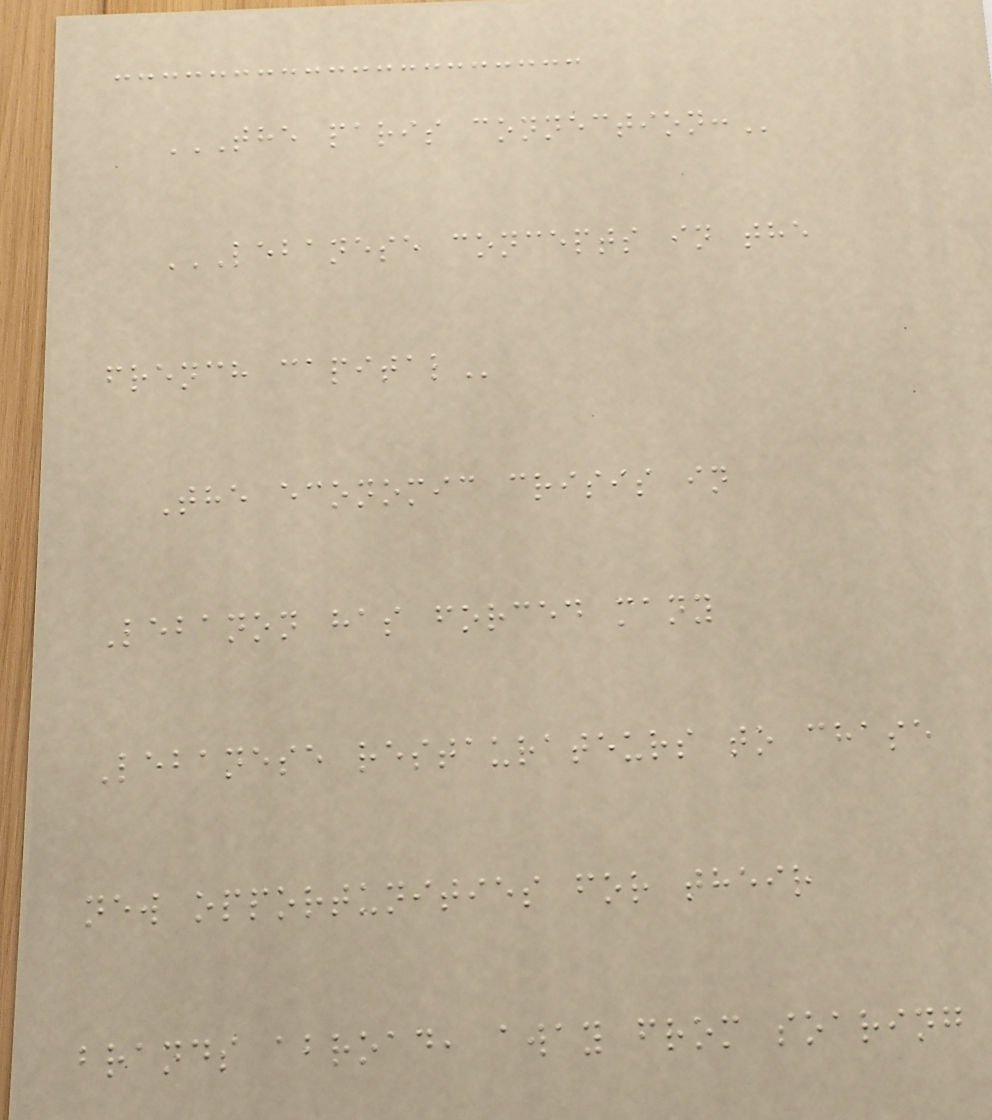THE PARIS CONNECTION:
LEBANESE CONCEPTS IN THE
FRENCH CAPITAL
The economic crisis in
Lebanon has forced many
Lebanese restaurateurs to chase
new opportunities for their
brands abroad, away from soaring
